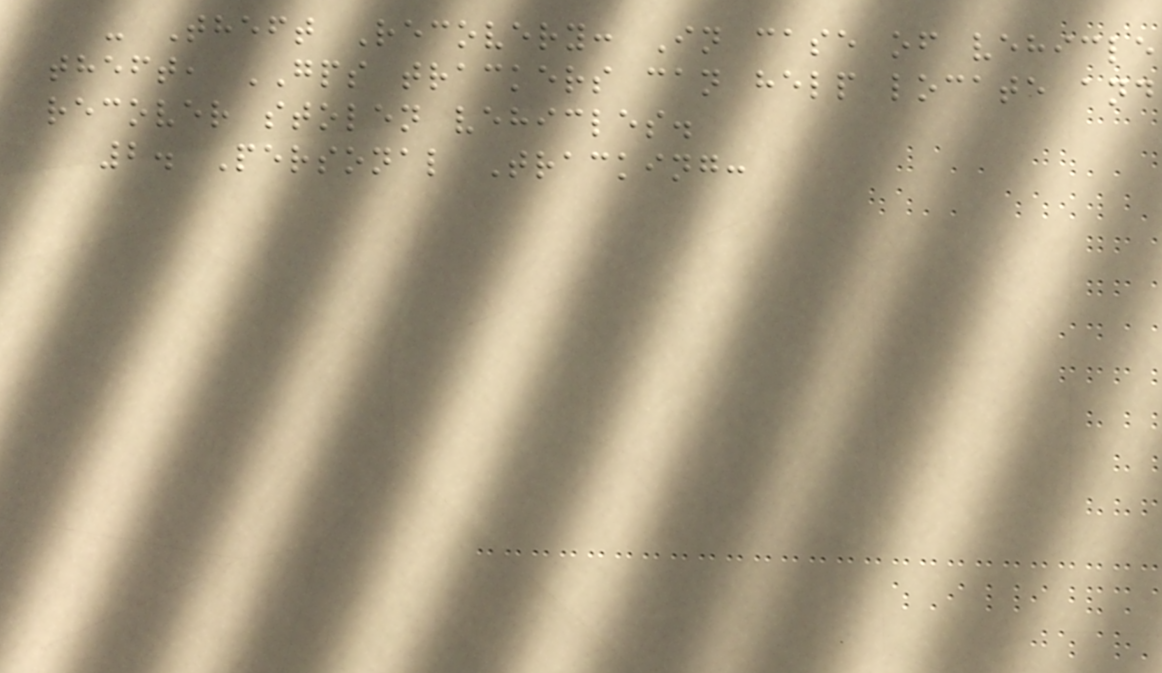- Theft Recovery: In case of vehicle
theft, GPS trackers can help locate and
recover stolen vehicles.
2. Personal Tracking:
